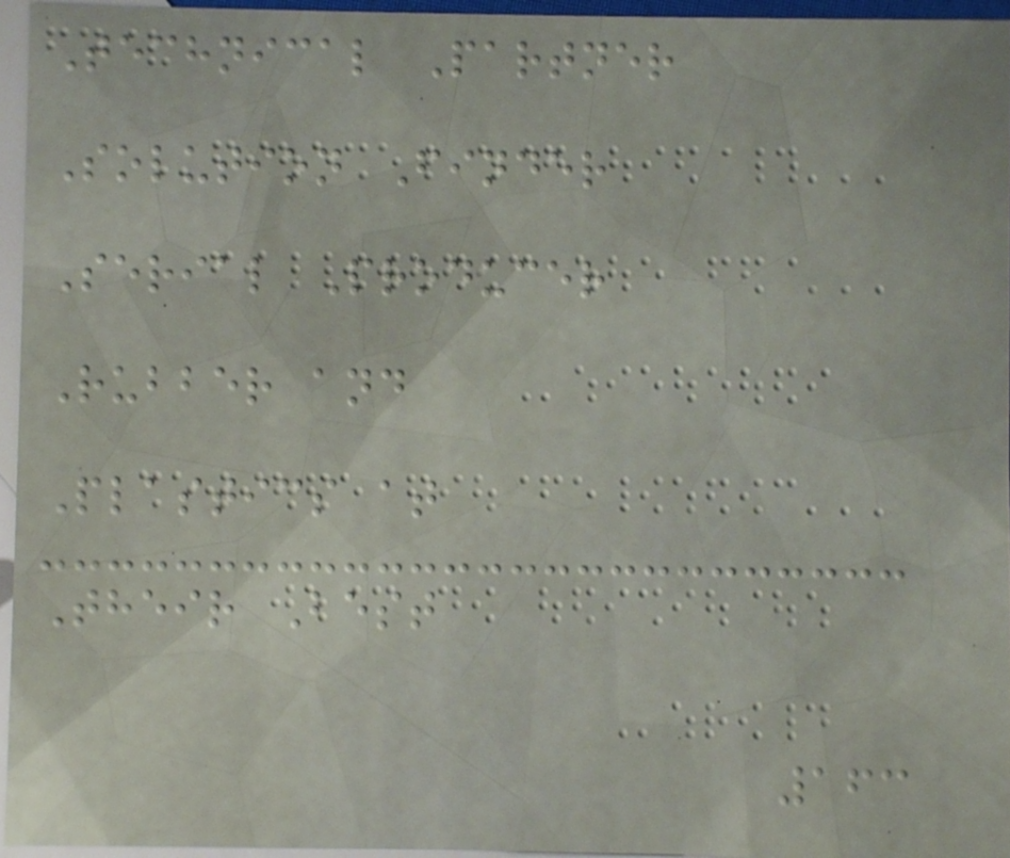Technical Partner
Solution Finder
Serial Producer
Rubber and
Plastics at
Their Best
163
